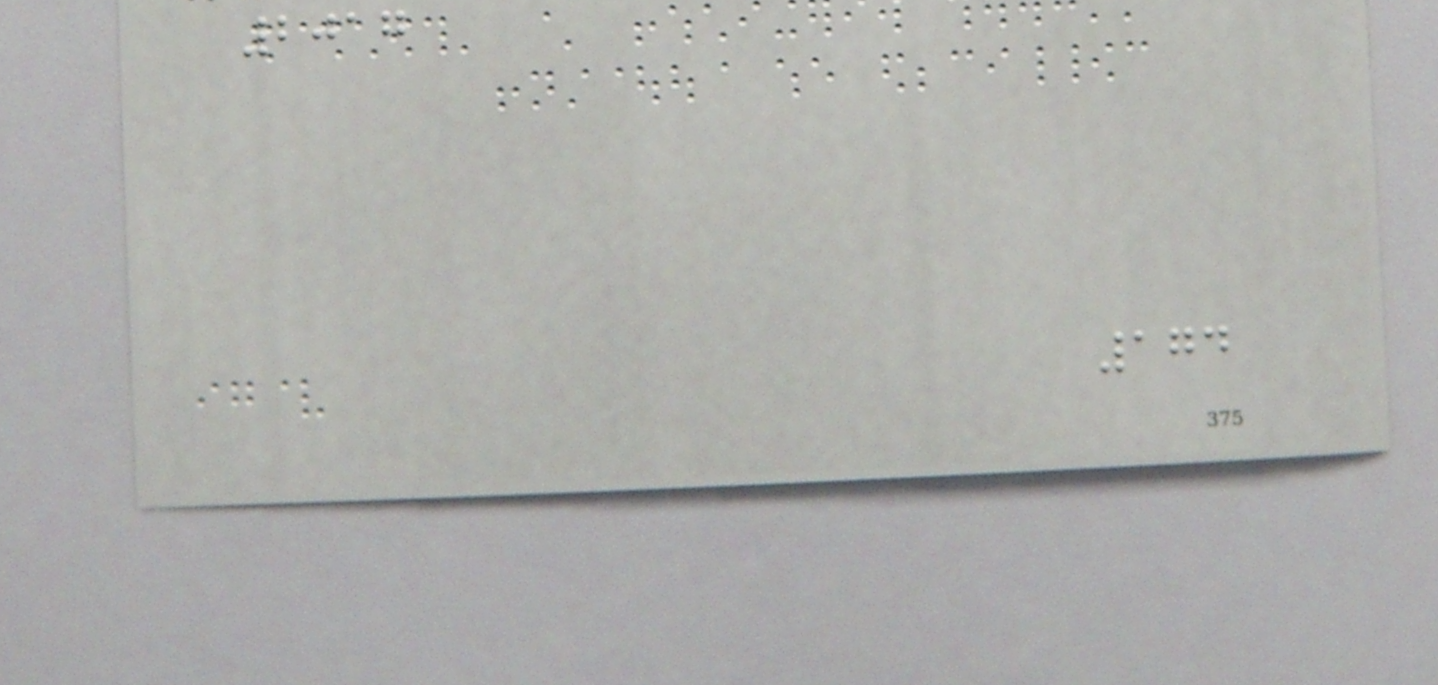2017
174
